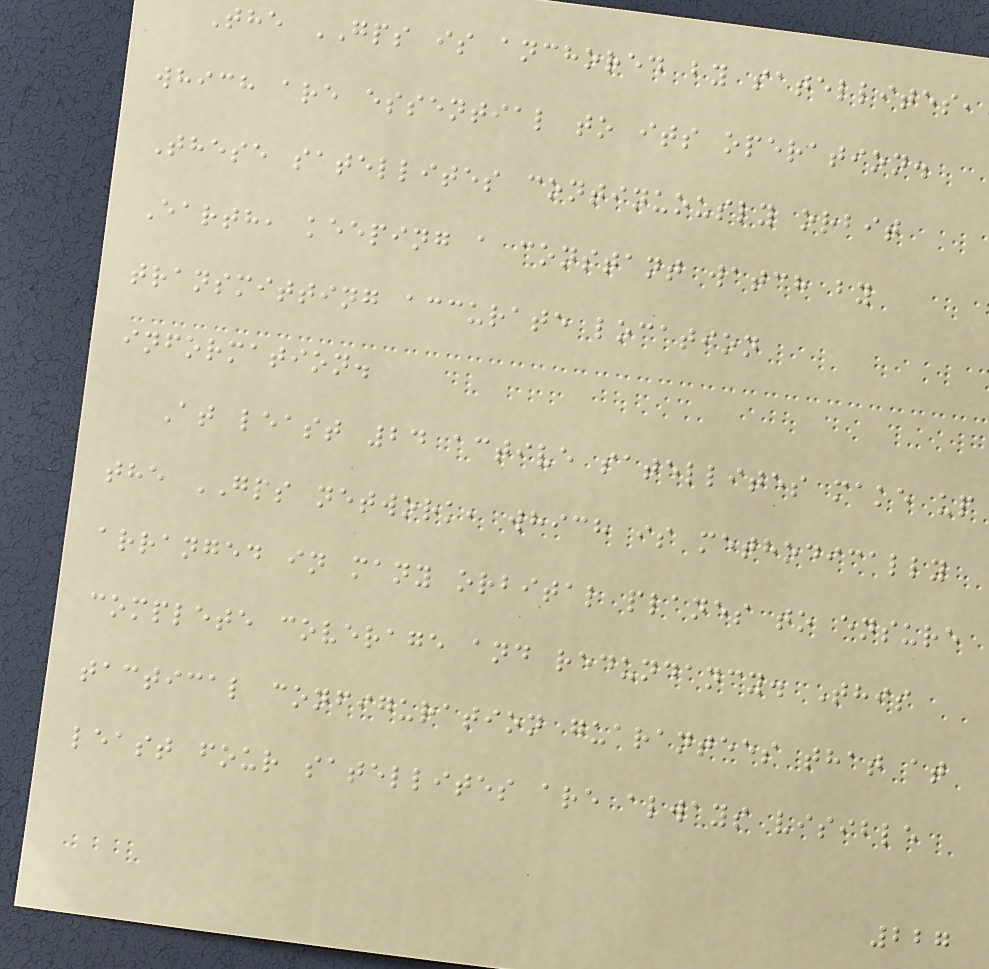The GPS is anchored by satellites,
which are essential to its operation.
These satellites continuously orbit
Earth, keeping a constant watch by
transmitting accurate location
information.
At least 24 active satellites make up
the GPS network, which is methodically
arranged in many orbital planes to ensure
complete coverage and redundancy. This
tactical configuration guarantees that at
least four satellites are always visible
227
